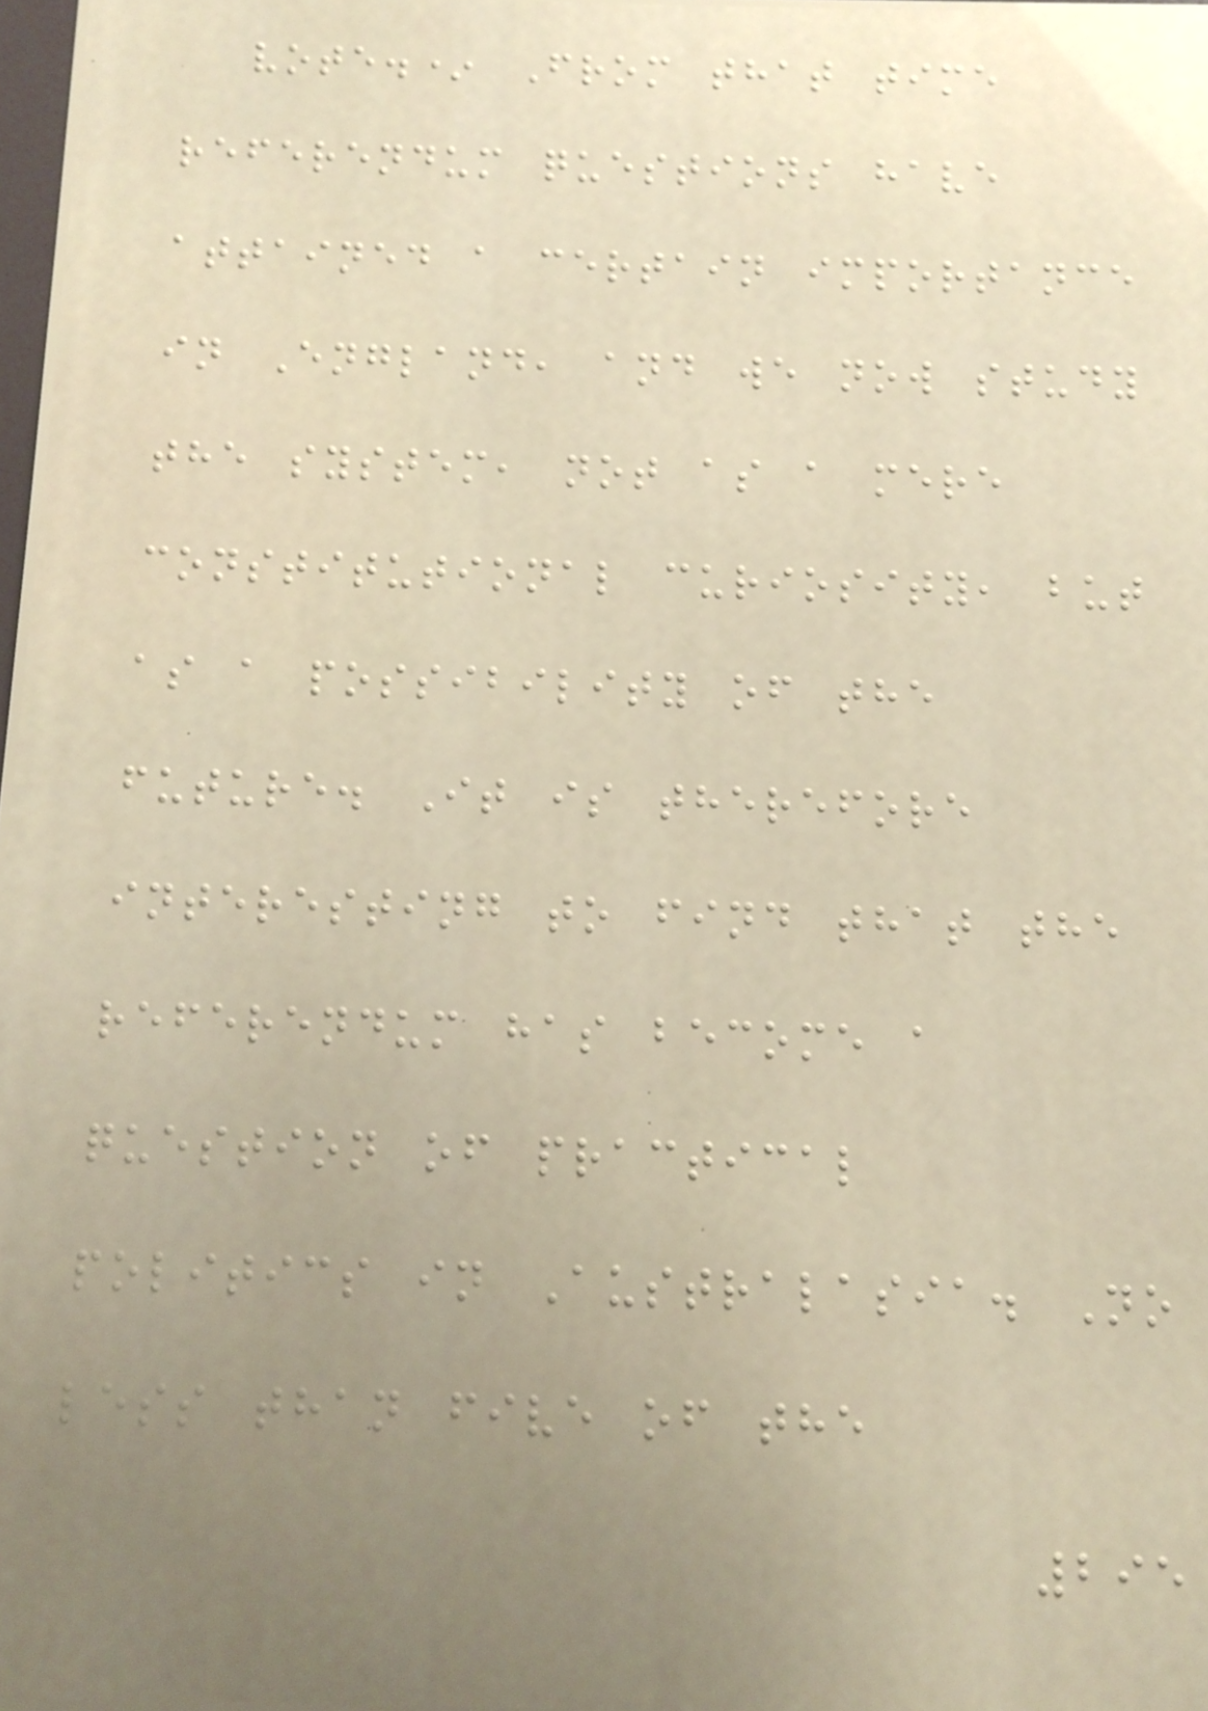vote.* From that time
referendum questions have
attained a certain importance
in England, and we now study
the system, not as a mere
constitutional curiosity, but
as a possibility of the
future. It is therefore
interesting to find that the
referendum has become a
question of practical
politics in Australasia. No
less than five of the
295
